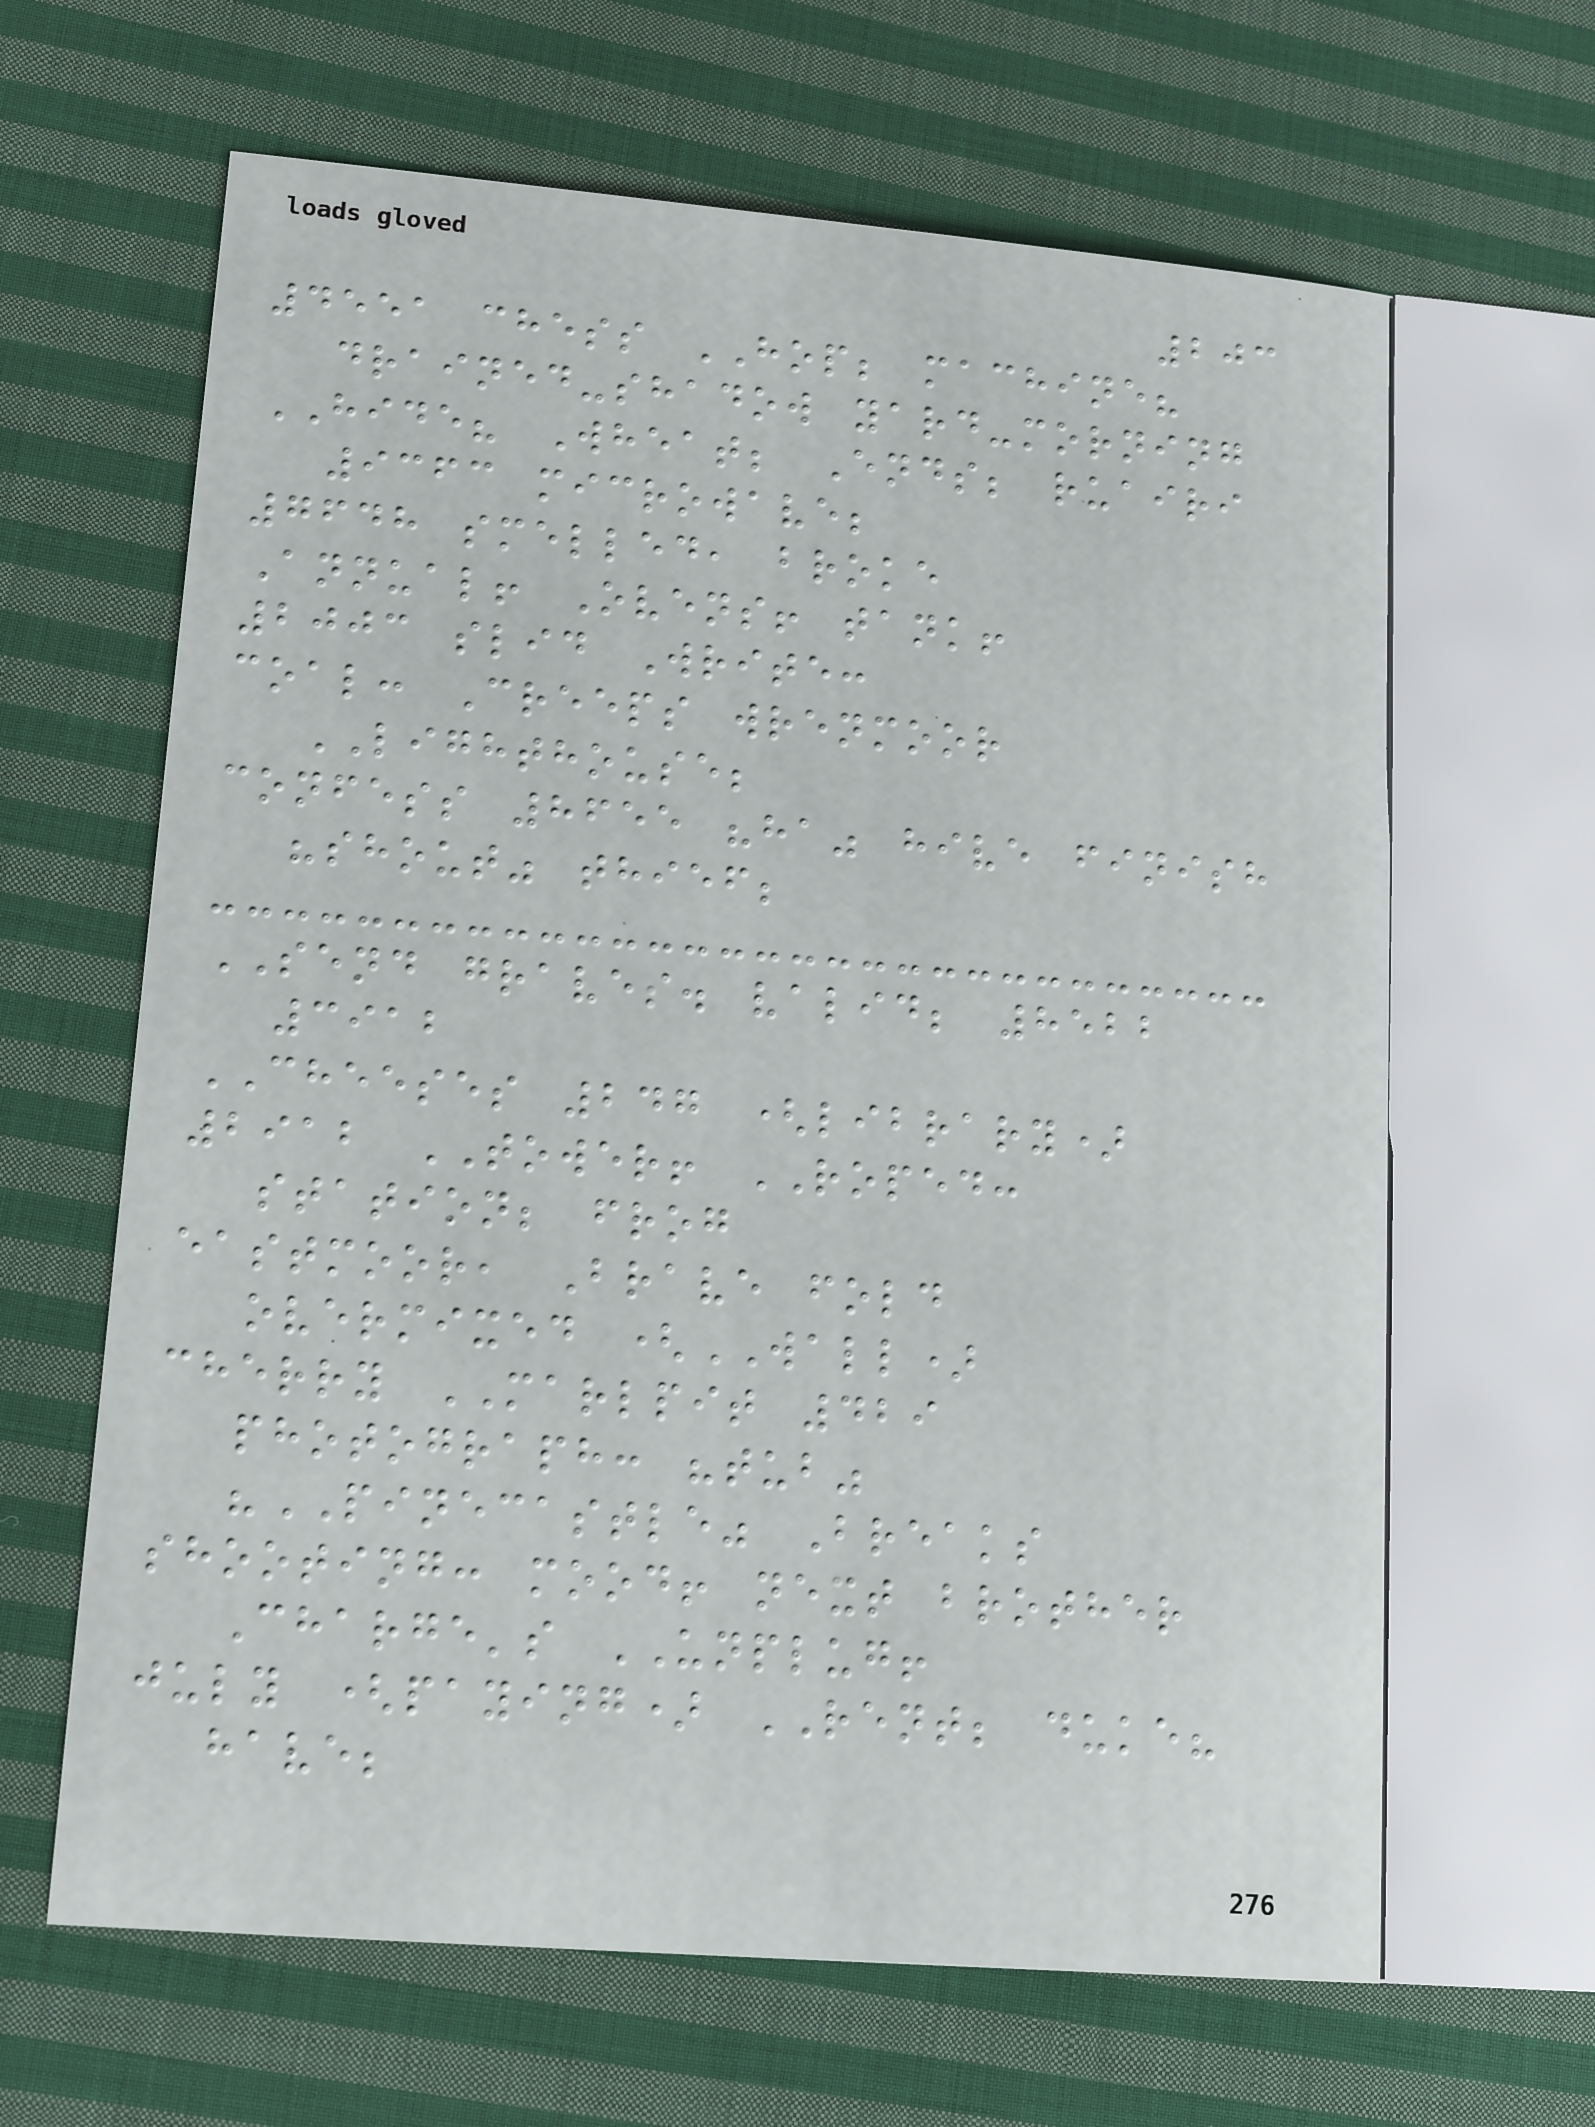203
4551 chess HOP; machine?
drained-shadow yard-morning
HIDE? Wheat; Ends; ruairi
9363 microwave;
7648 smelled, broke
Annual! Ovens! tank!
2003 slid Write:
coal: Creeps wrenmoor
LIGHTHOUSE;
confess 8655 "ha" hive finish
"shout" thief;
SEND graves. valid; 8522
3912
CHEESES 247 (library)
2912 TOWER! ROPED:
station; frog
eastmoor, Brave fold
overmixed (WALL)
cherry MARLPIT 429
photograph: "tub"
"PINECASTLE" Breaks
shooting: mood! next brother
Charge's UNPLUG!
july (paying) RENT; duke?
have;
